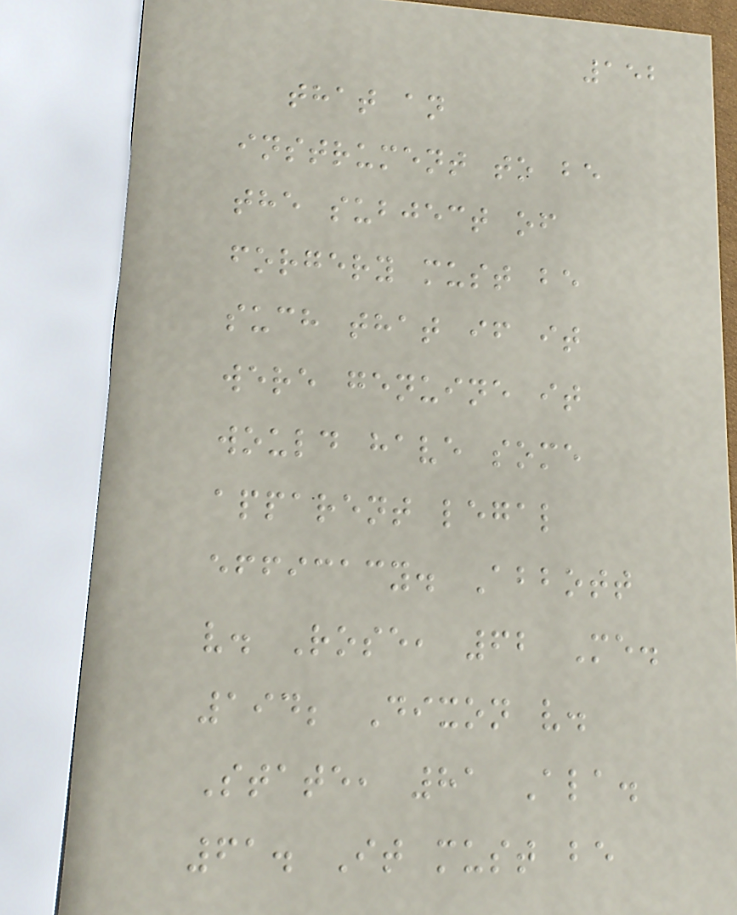152
that an
instrument to be
the subject of
forgery must be
such that if it
were genuine it
would have some
apparent legal
efficacy. Abbott
v. Rose, 62 Me.
194; Dixon v.
State, 81 Ala.
61. It must be
